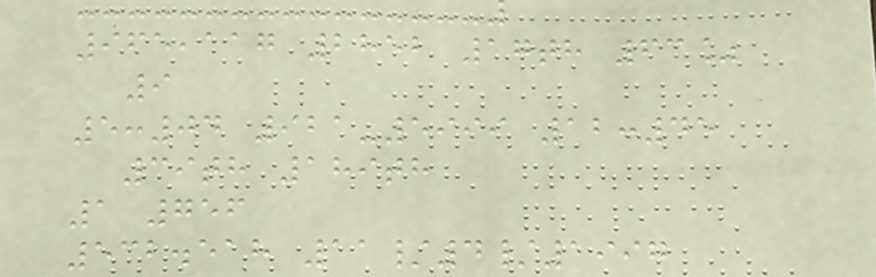965,117 2852 17th 63%
9
5:04 921-5999 12:45
39th 189th
1 756
532.518 11/4/1997
